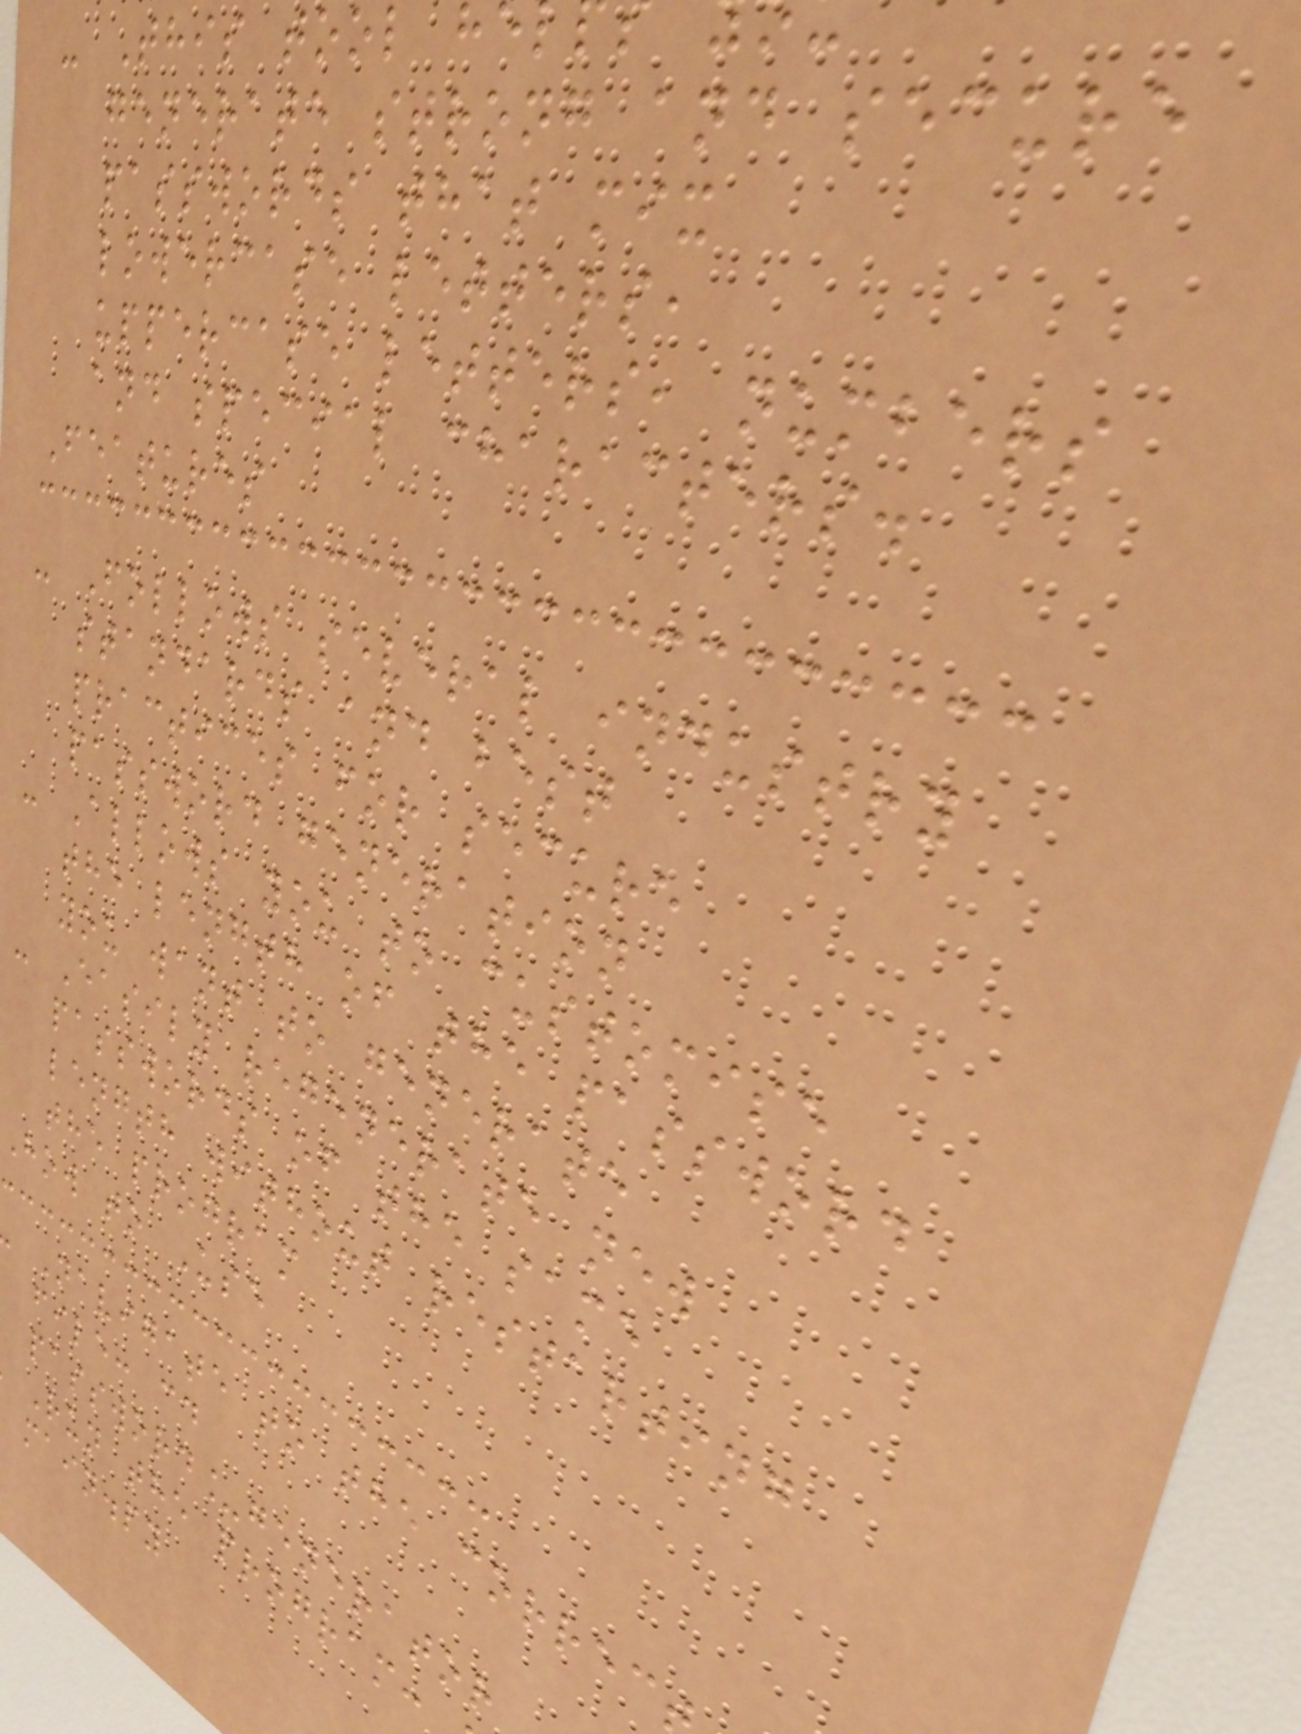- This tool he
generate strong and secure
passwords that mix
lowercase letters,
uppercase letters, numbers
and special characters.
Features
- Follows several industry
standards and best
practices for secure
password generation
- Allows you to customise
the length of the password
you want to generate
- Easily regenerate new
passwords of the same
length without restarting
the program
How to Use
Navigate to the correc
file: cd
password_generator
Run the program:
main.py
